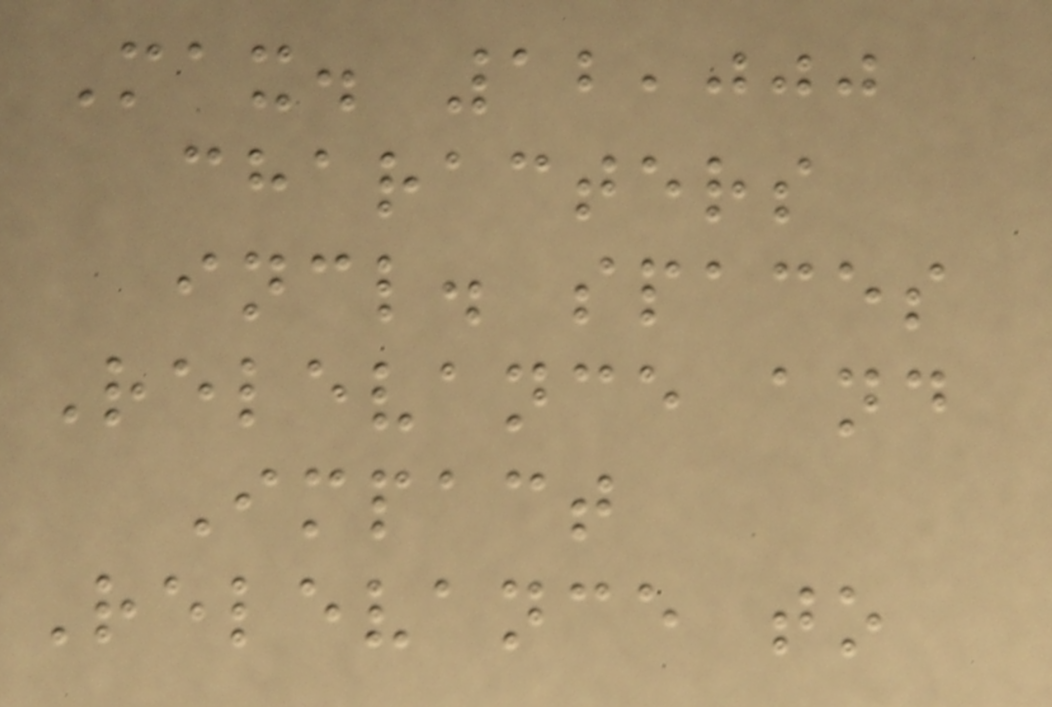Max. 12,000
characters
incl. spaces
Relevance and
Impact
Relevance to
